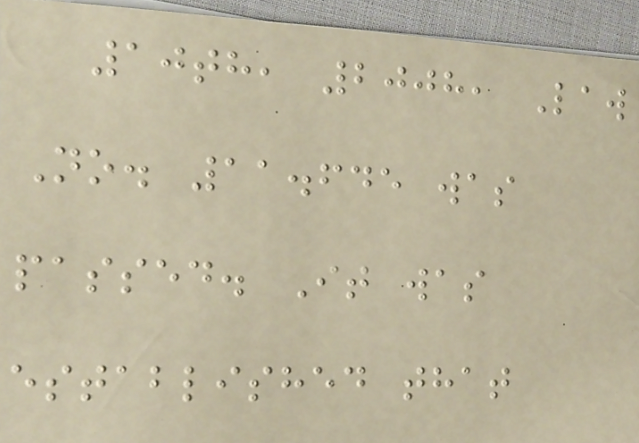10th, 2008, Law
No. 11.645 was
passed. It was
established that
